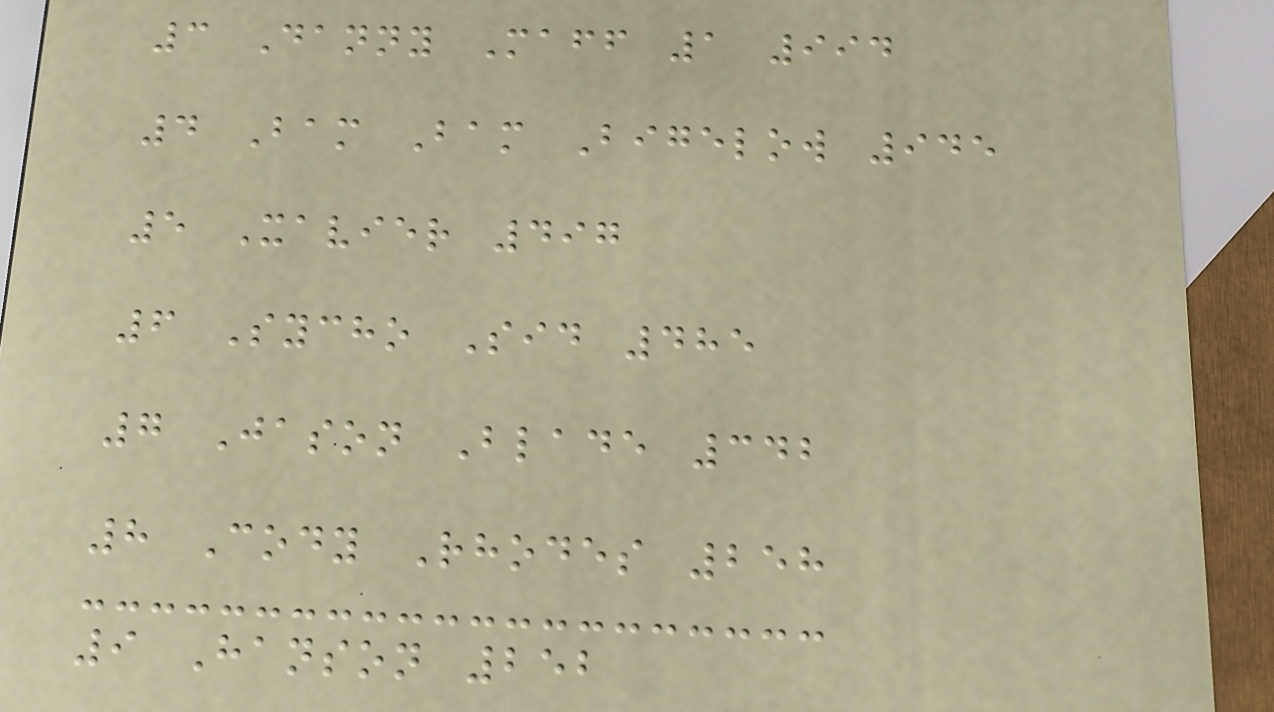3 Danny Maff 1 994
4 Bam Bam Bigelow 945
5 Xavier 497
6 Sycho Sid 485
7 Jason Blade 342
8 Cody Rhodes 258
9 Hanson 252
